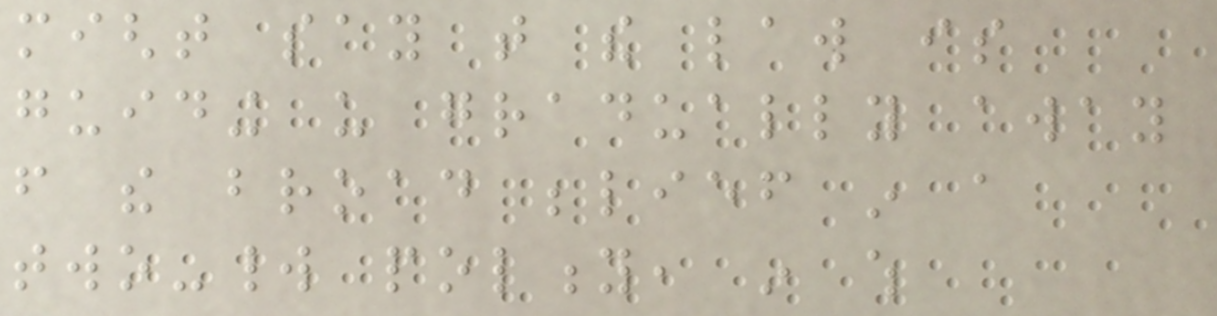might say that the law is
guiding us gradually away
from the broad belief in a
two-world polity, in which
